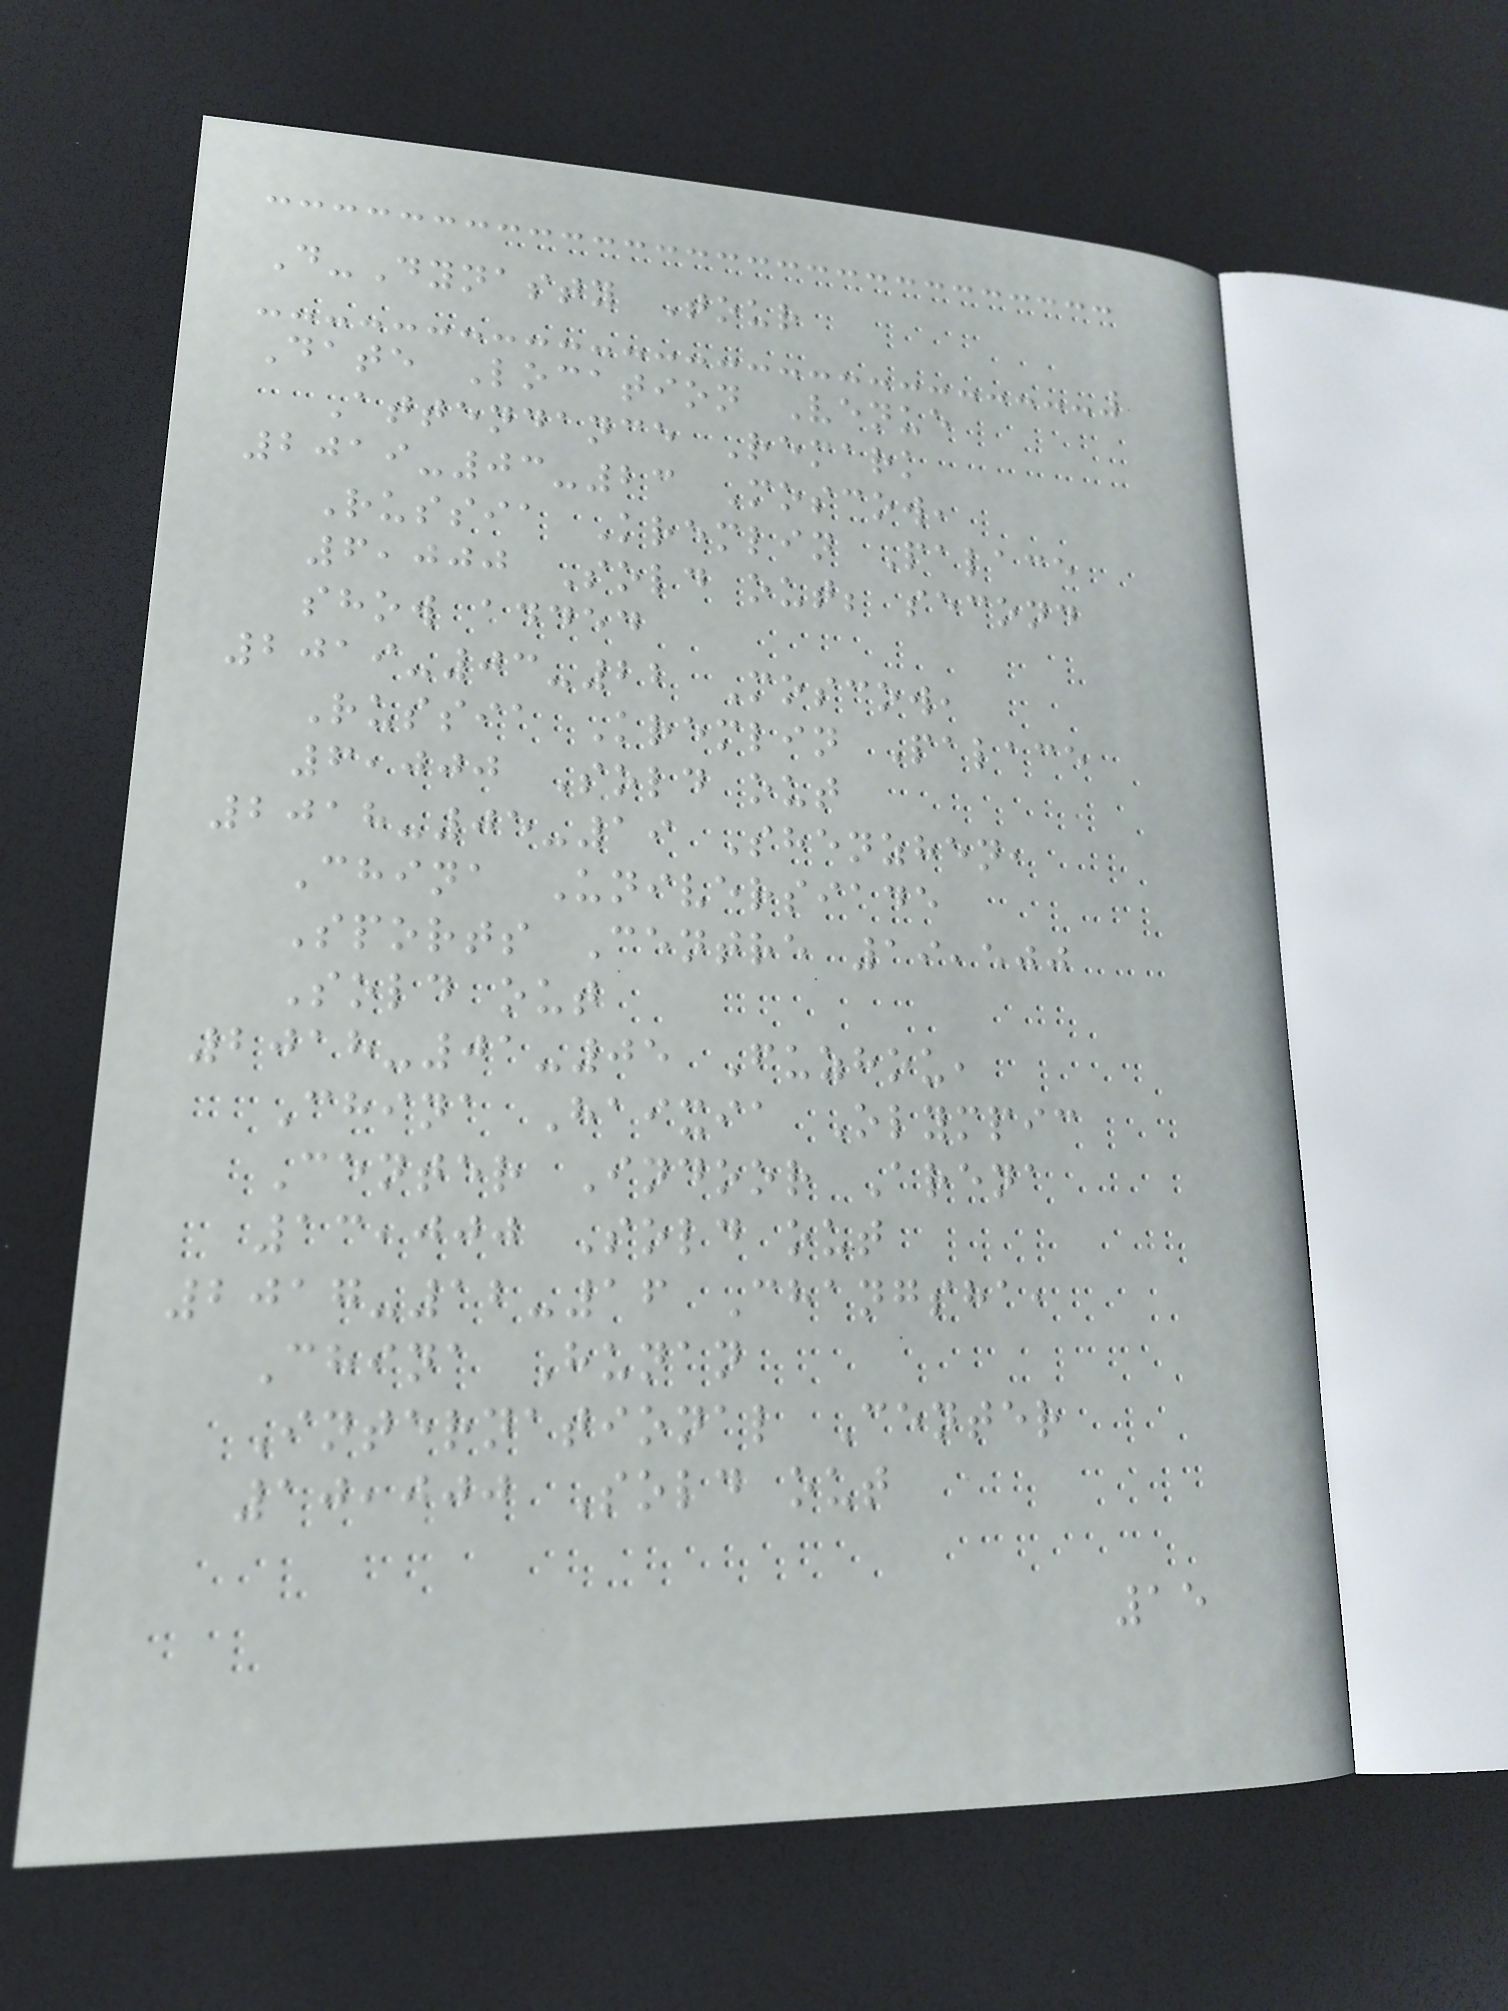D-Dynasty Tour
Date Location Venue
Attendance Remark
2019-03-23 Moscow,
Russia Kremlin Palace
6,000 Sold out; second
show added
2019-03-22 Moscow,
Russia Kremlin Palace
6,000 Sold out
2018-05-19 Shenzhen,
China Universiade
Sports Centre 19,500
Sold out
2018-01-05 Fuzhou,
China Haixia Olympic
Center Indoor Arena
13,000 Sold out
2017-12-16 Changsha,
China Hunan
International Center
10,000 Sold out
15
